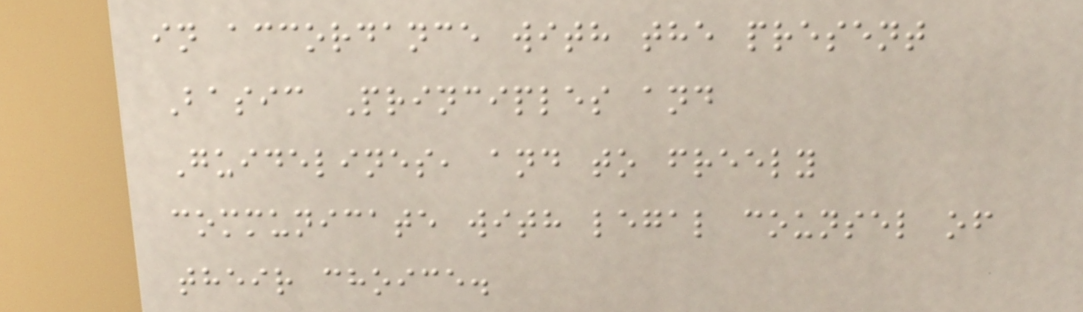in accordance with the present
Basic Principles and
Guidelines, and to freely
communicate with legal counsel of
their choice.
